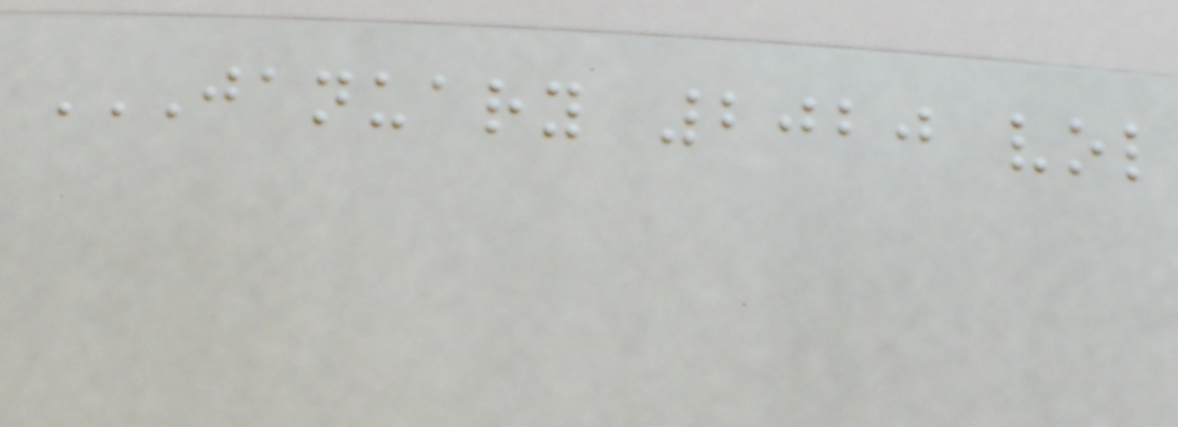JANUARY 2020 VOL
